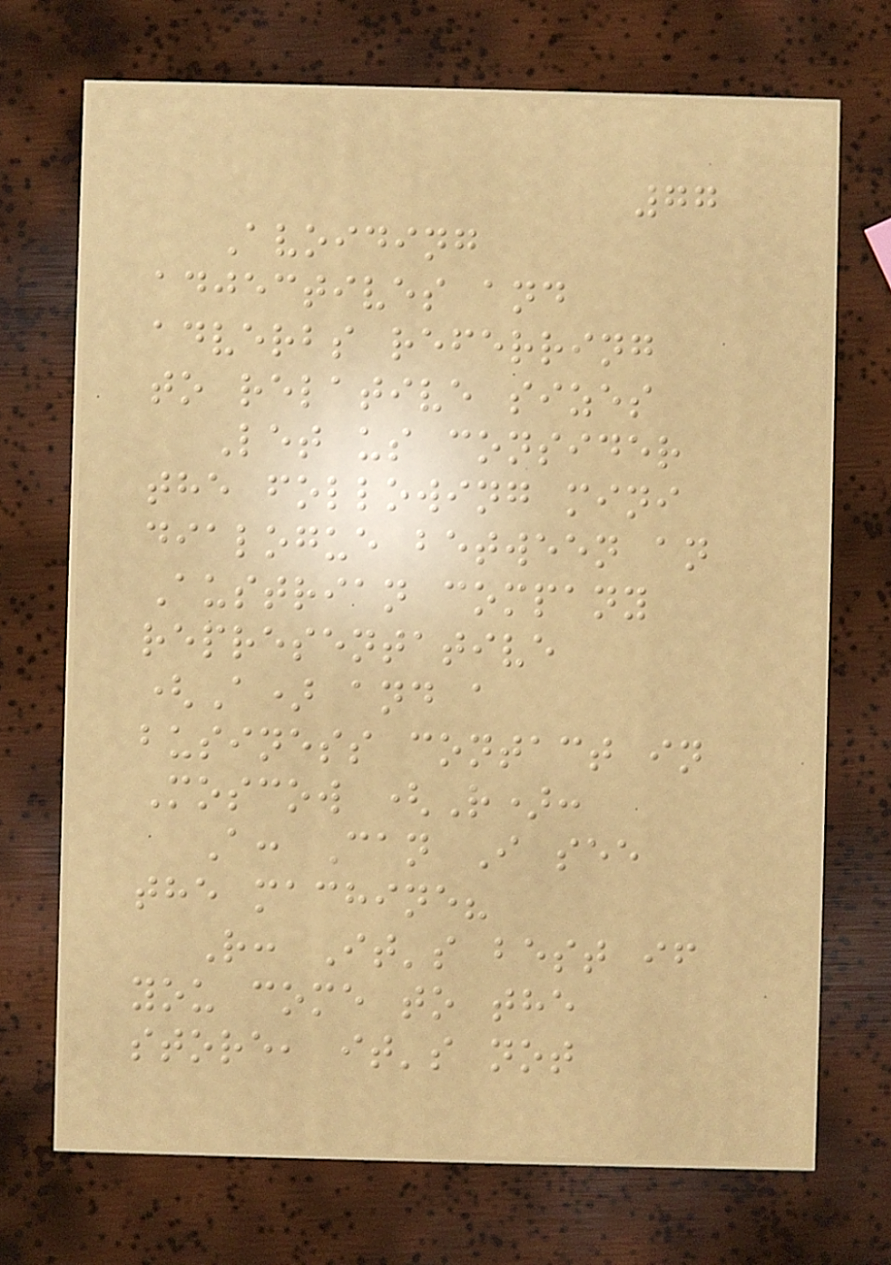77
Avoiding
adjectives and
adverbs referring
to relative sizes
Let us consider
the following mini
dialogue between an
Austrian company
representative
(A) and a
business contact in
Moscow (R):
A: Can I see
the machine?
R: It's best if
you come to the
store, it's not
